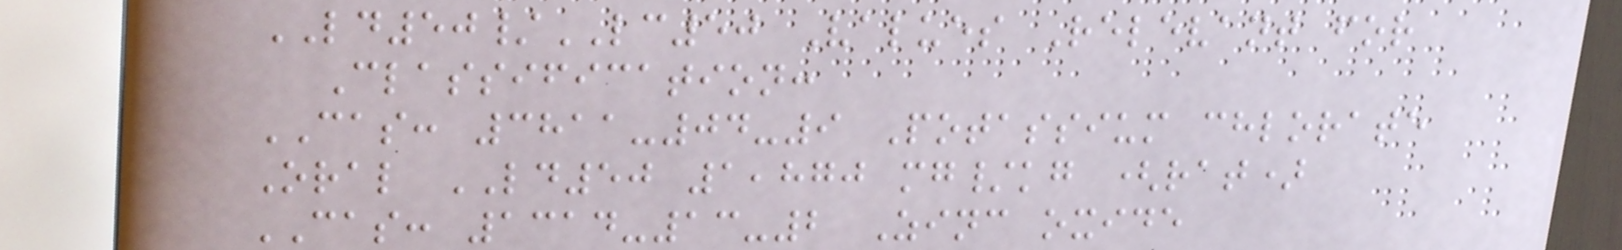LD50/LC50 Values Relevant for
Classification:
CAS: 3811-04-9 Potassium chlorate
Oral LD50 1,870 mg/kg (rat)
CAS: 1314-13-2 Zinc oxide
